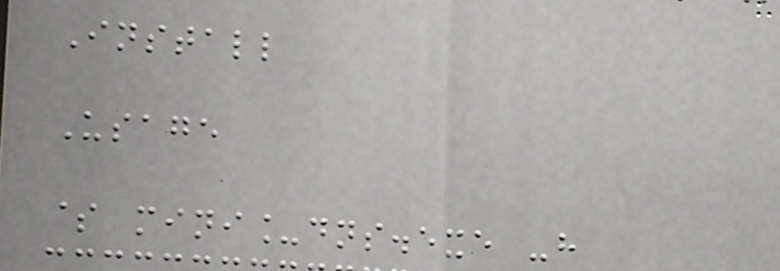Install
Usage
$ mini_dns.exe -h
